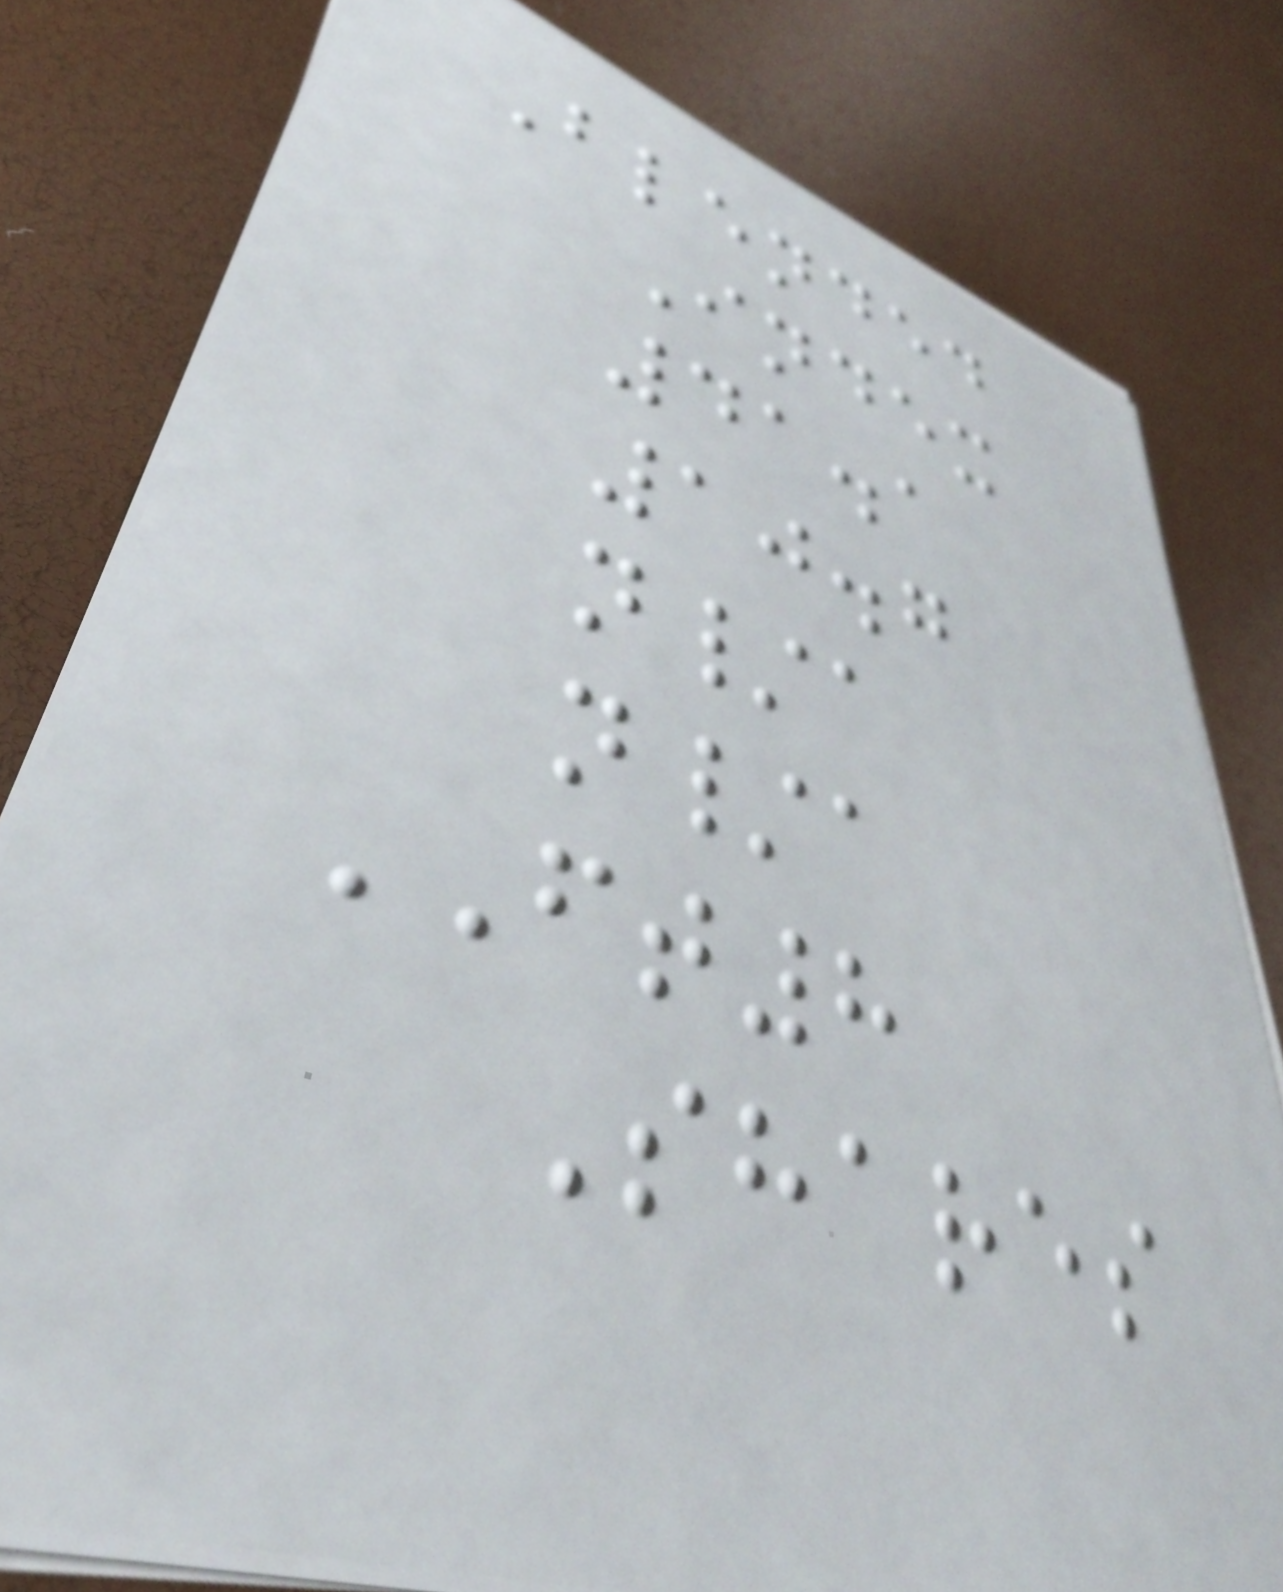Blended
Index
41.1
10.7
n/a
n/a
FT8
Shares
